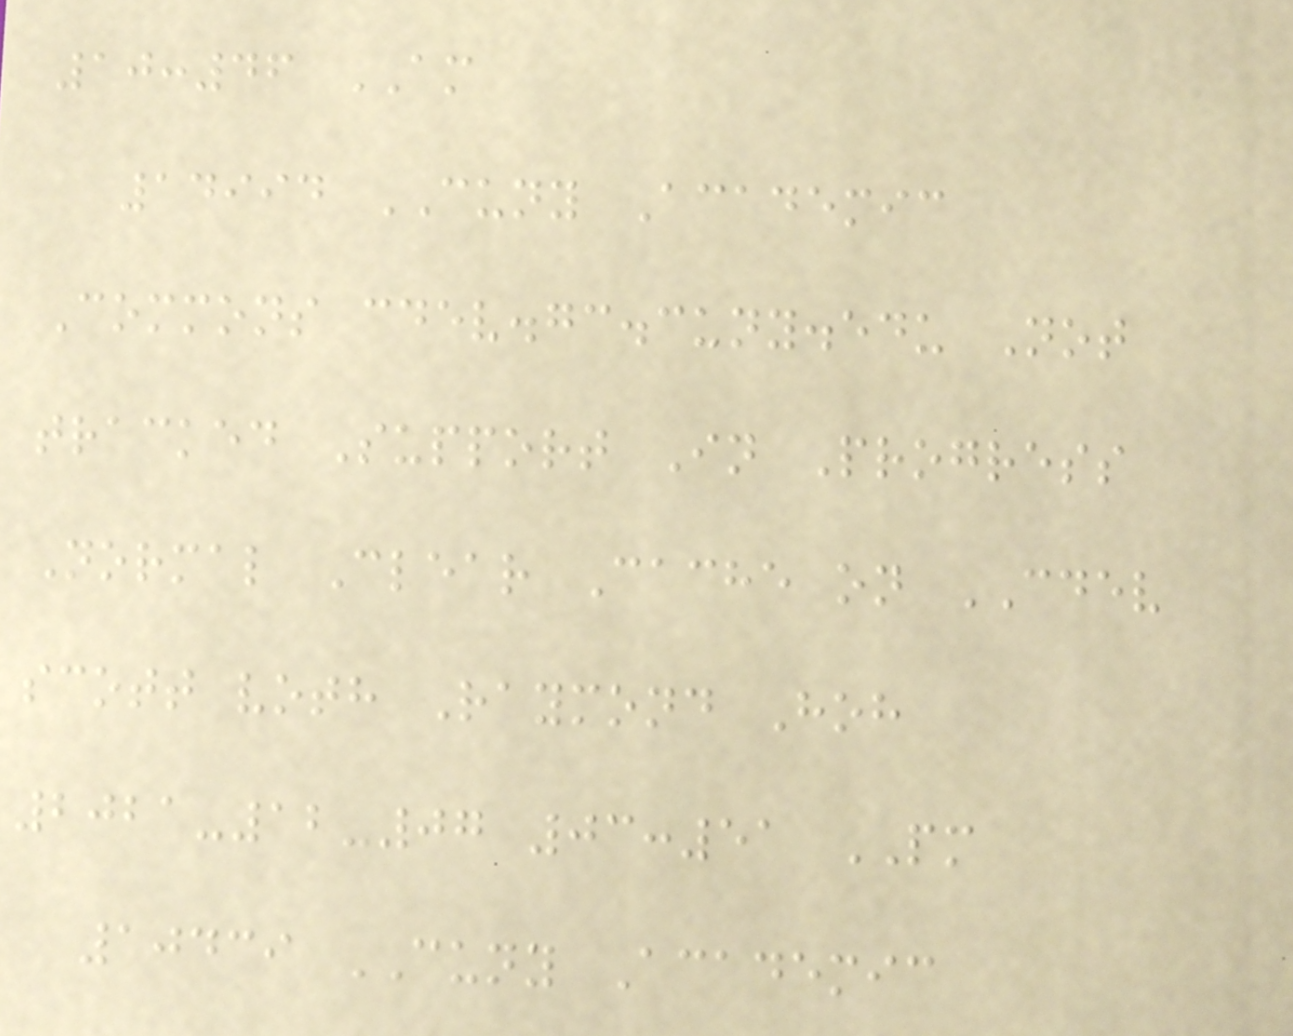10:46 AM
14994 CUNY Academic
Commons cdev.gc.cuny.edu Not
tracked Support In Progress
Normal Clear Cache on CDEV
scott voth Raymond Hoh
2021-12-07 03:51 PM
10439 CUNY Academic
